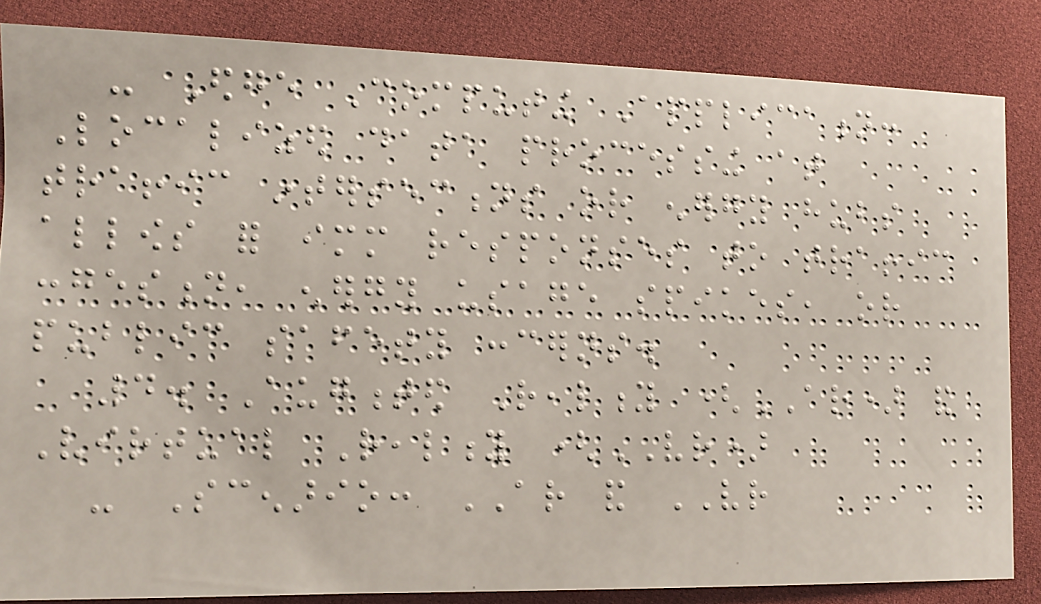- Edge Computing Application:
Localized data processing at
traffic intersections or energy hubs
allows for immediate responses to traffic
congestion, energy usage spikes, or
public safety concerns.
4. Augmented Reality (AR) and
Virtual Reality (VR)
- Scenario: AR and VR
